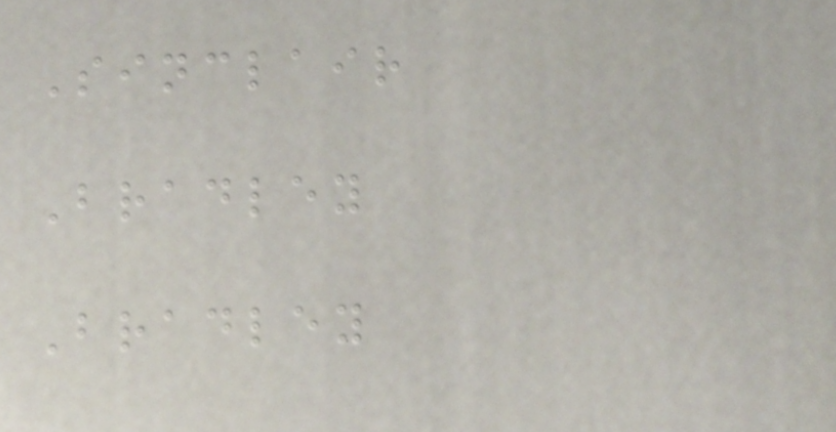Sinclair
Bradley
Bradley
